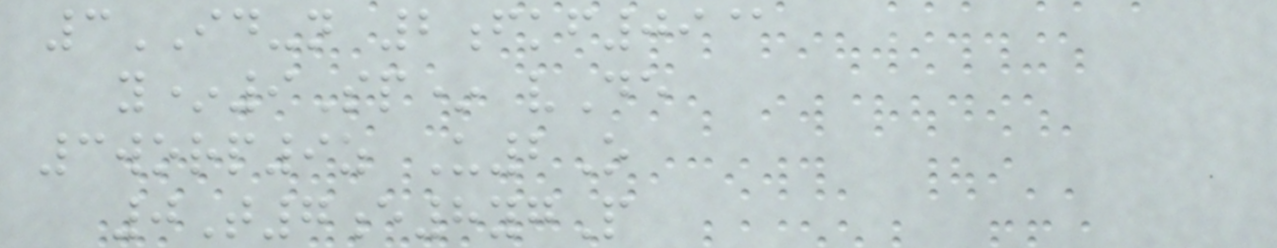3ID-n 2fkf09@
y*9Sp* vDe
3worp9z U2O
0T7e8ygP
